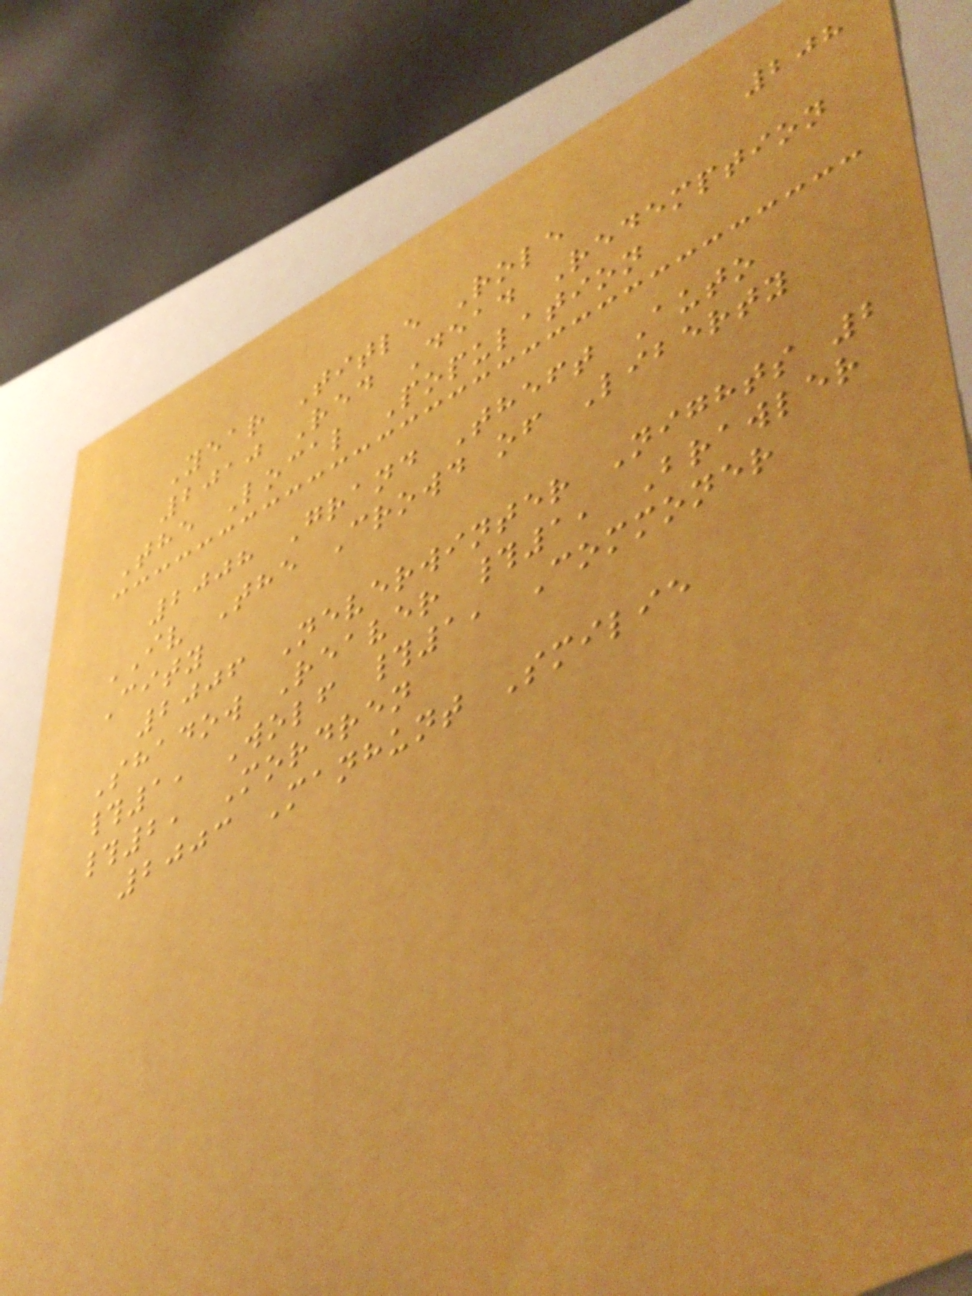208
Year Title Role
2010 Red Dead Redemption
The Local Population
2008 Grand Theft Auto
IV The Crowd of Liberty
City
2006 Neverwinter Nights 2
Shadow Reaver #1, Brawler
#1, Wolf #1, Commoner
#2, Mordren
2003 Manhunt Smilie
